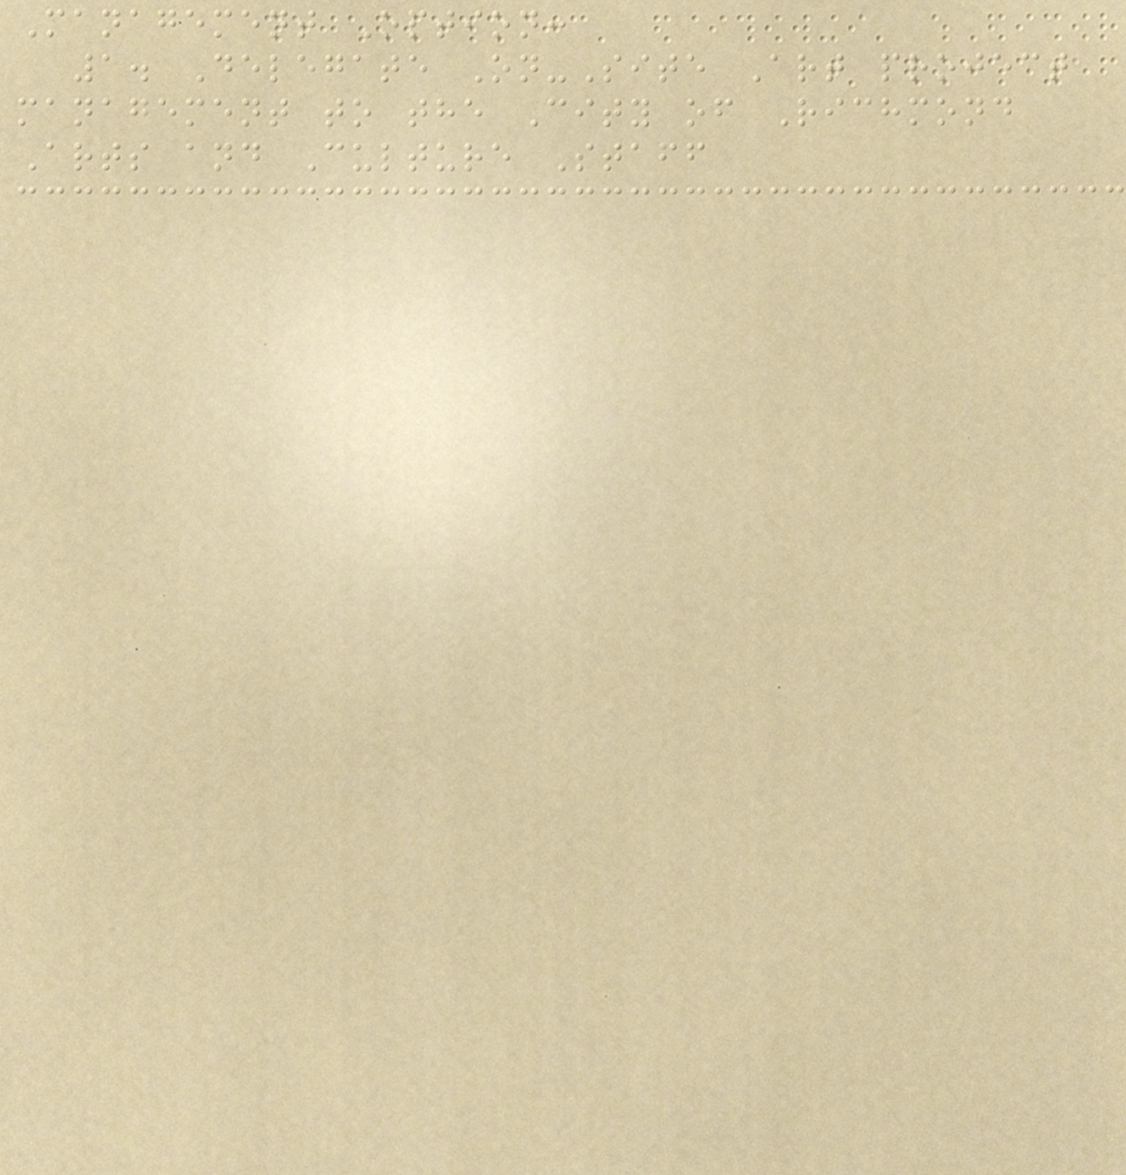Management Option:
1. Delegate On-Site Art project
management to the City of Richmond
Arts and Culture Staff
